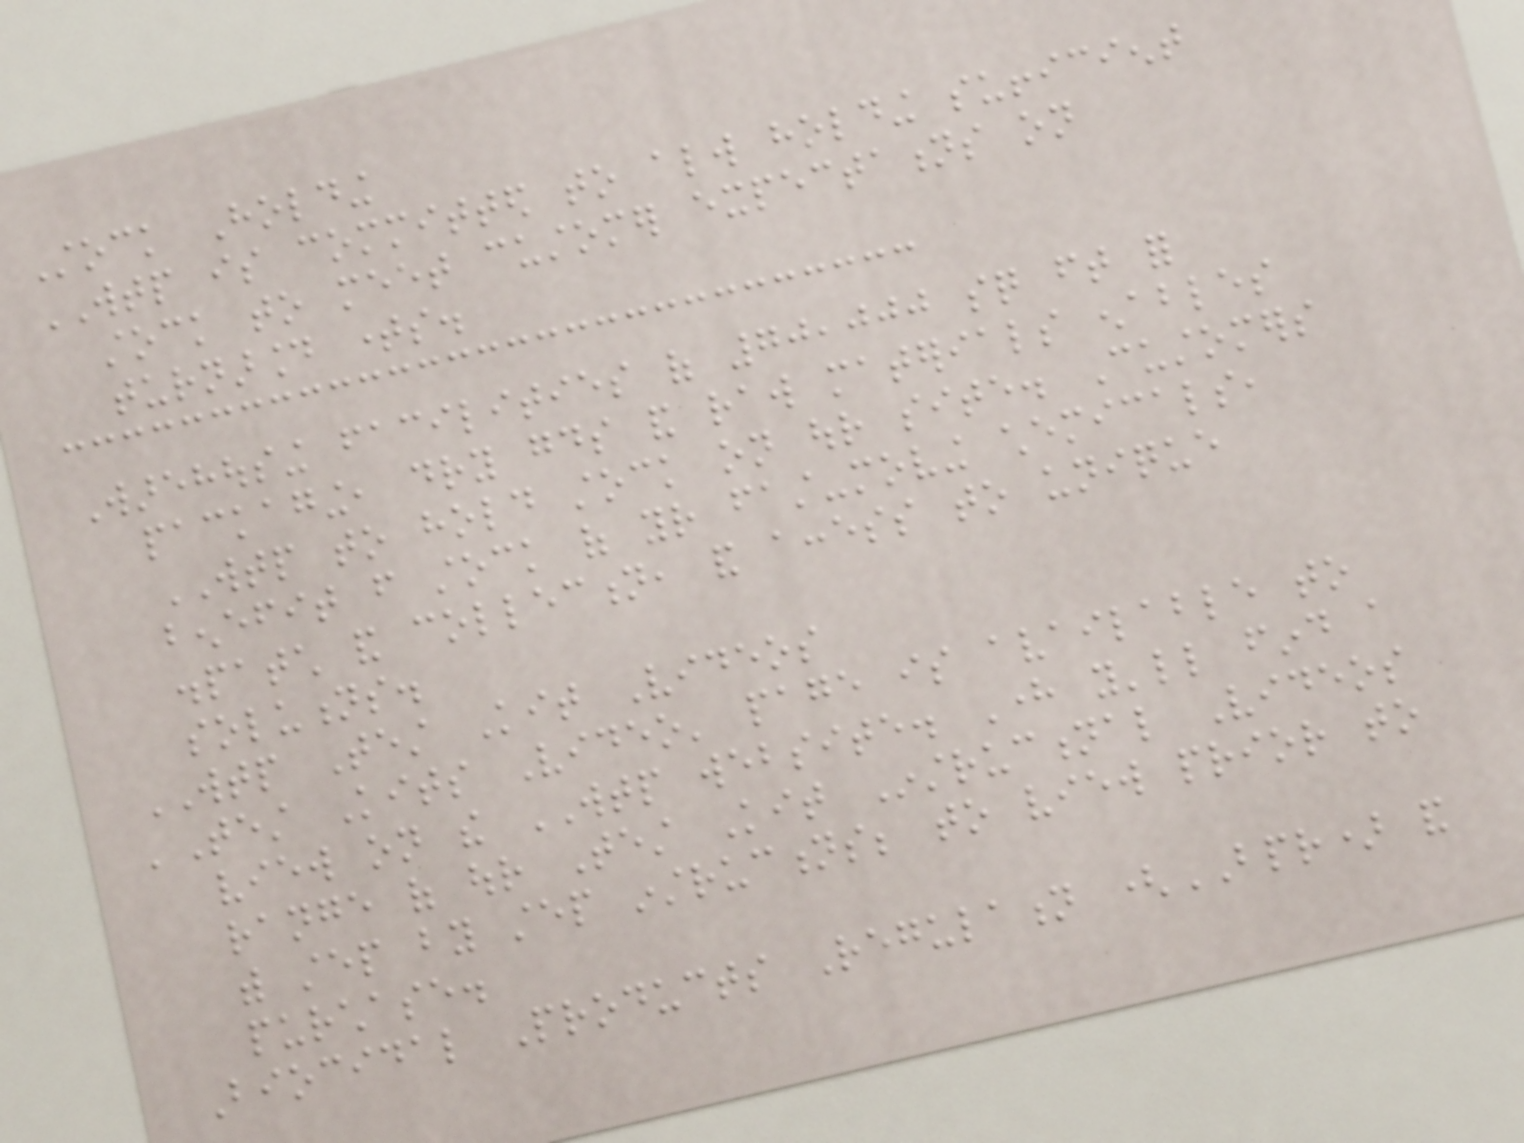Stock Holding
WTP is committed to always holding sufficient
stock to meet customer expectations on
turnaround times.
Warehousing facilities of 70,000 sq ft for
packaging, dry goods and raw materials enables
WTP to hold stock on our site. Customers
benefit from stock of your fast-moving chemicals,
dispatch and collection, and access to unique
solutions.
WTP Test Kit Videos
'Test Kits Video' page is available to
view on the WTP website. Here you'll find a
range of our Test Kit Instructional Videos
with step by step instructions; to view prior to
purchase.
Biocidal Products Regulation (BPR) and
